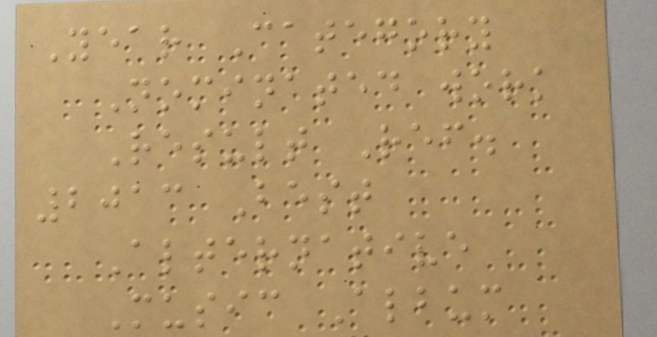Year Category
Nominated work
Result Ref.
2013 Best
Alternative
Music Album
